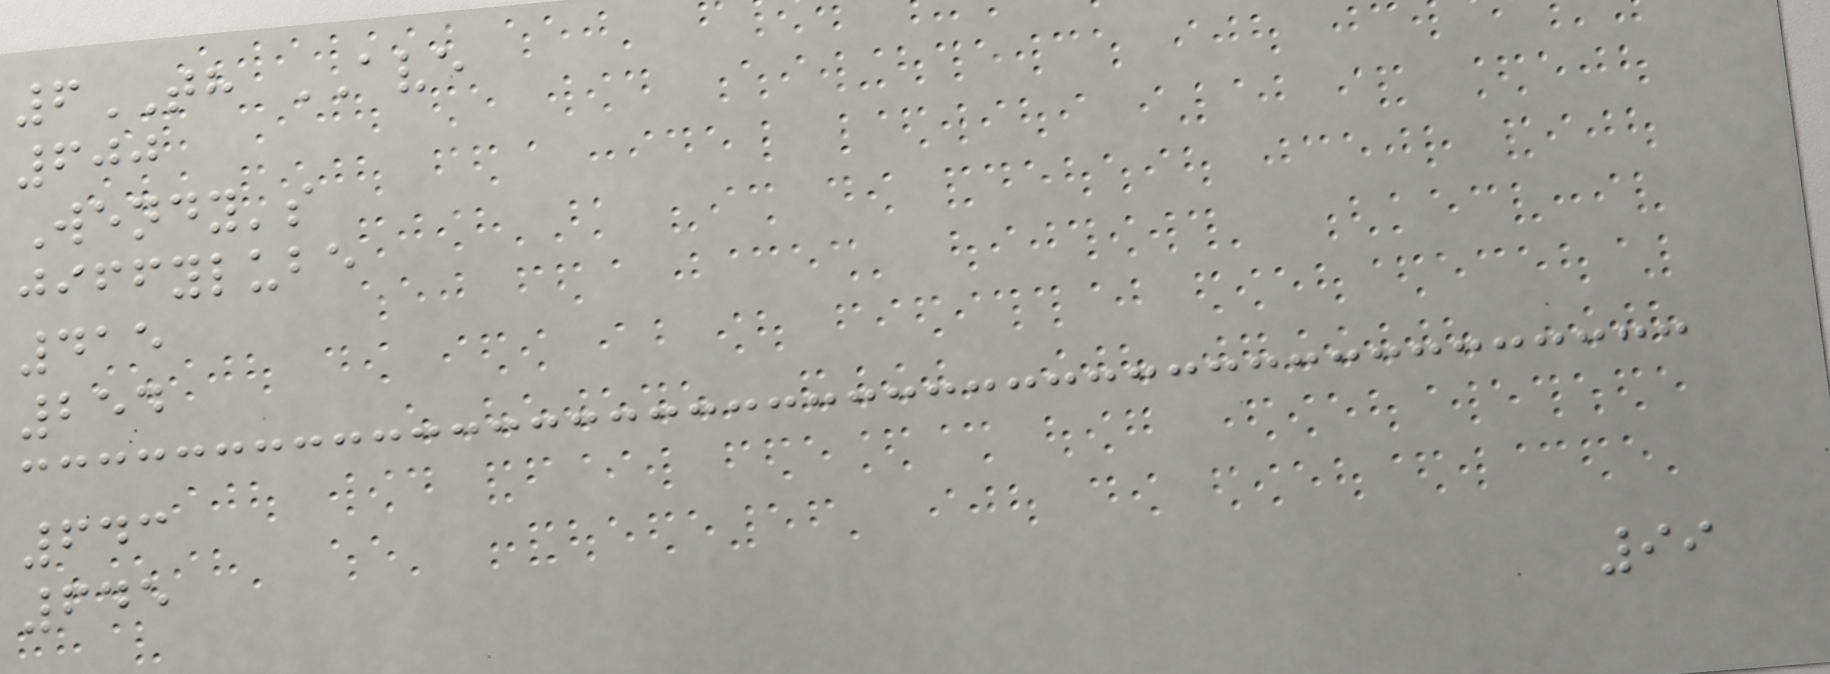6TH AVE
600
Wendy's
jiffylube
415
254
643
645
99
